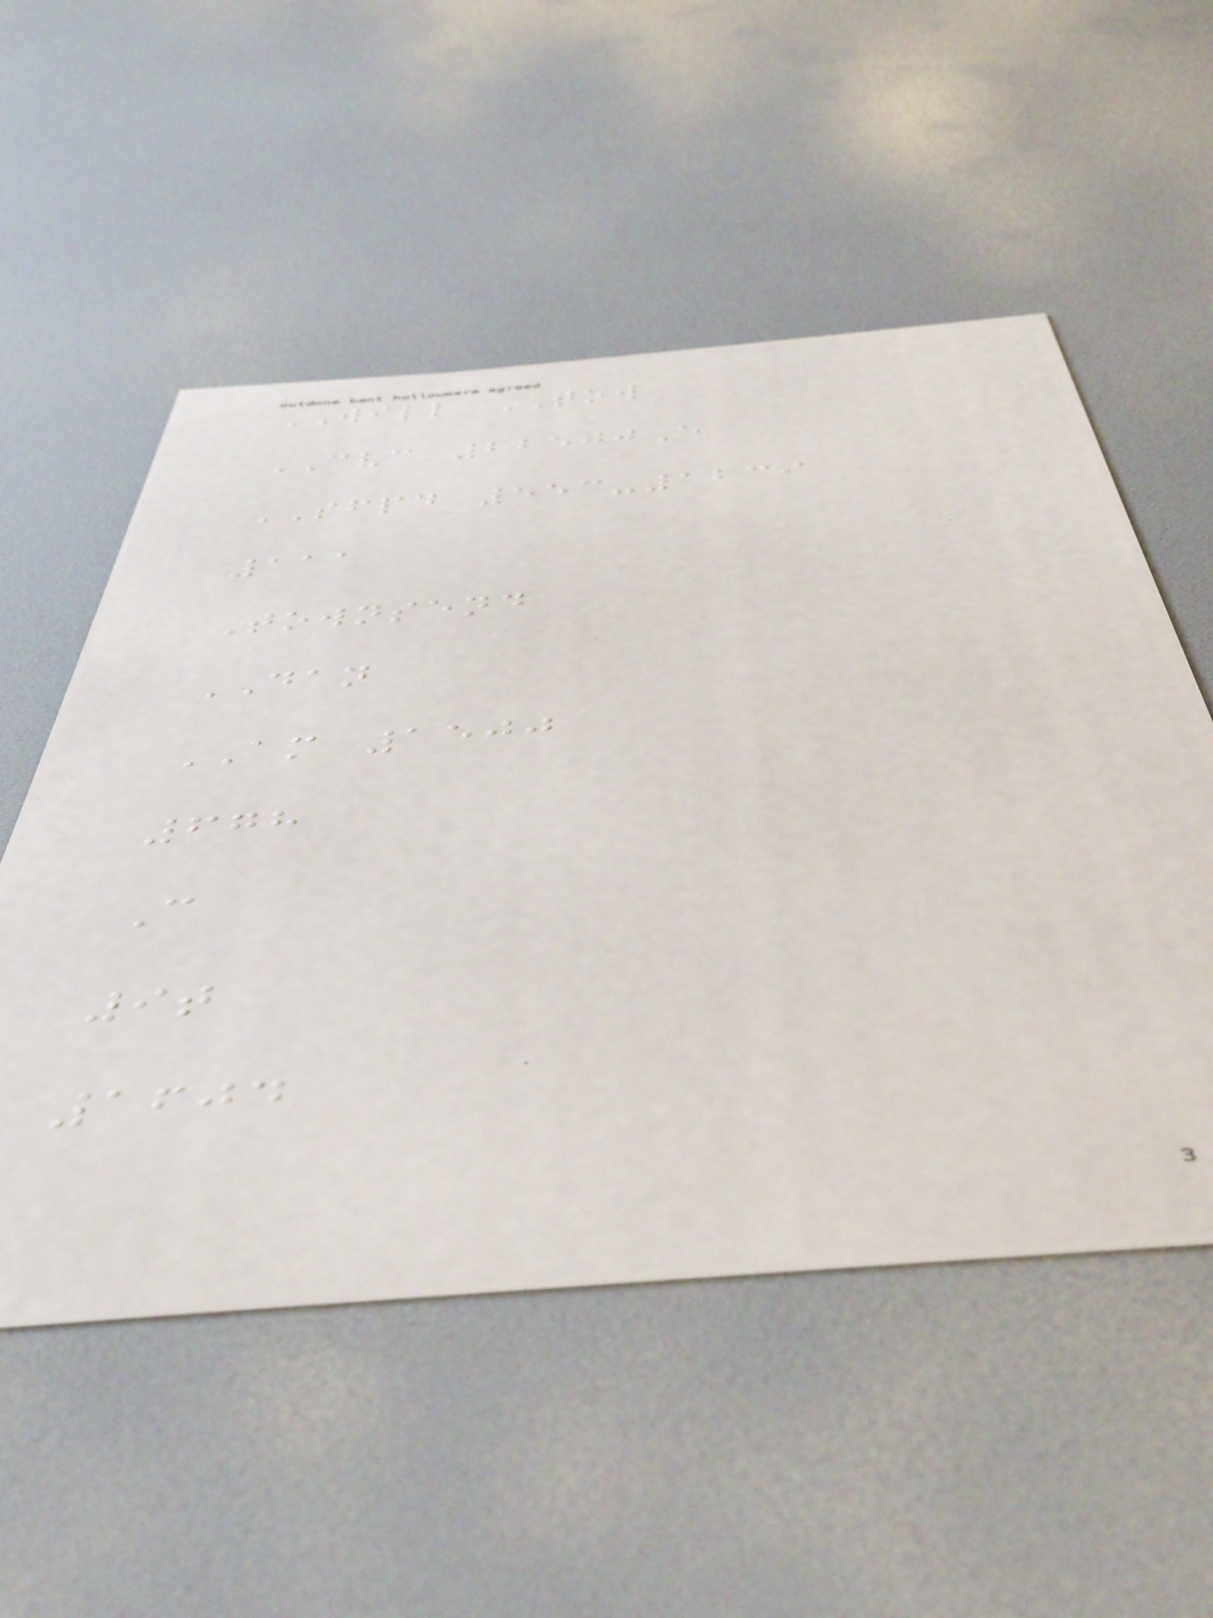WILL TOW
CVC 22500E
SFPD 553-1239
111
Townsend
DAN
AM 1500
678
C
9t
1604
